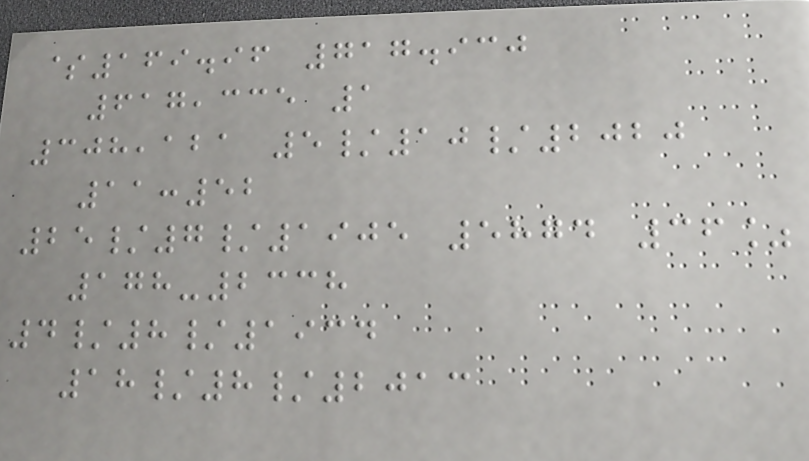$169.96 717.930
617,335 1
308,121 5/10/2020
11:52
25/7/1905 5874 36%
178-2338
4/8/1934
18/8/2013
